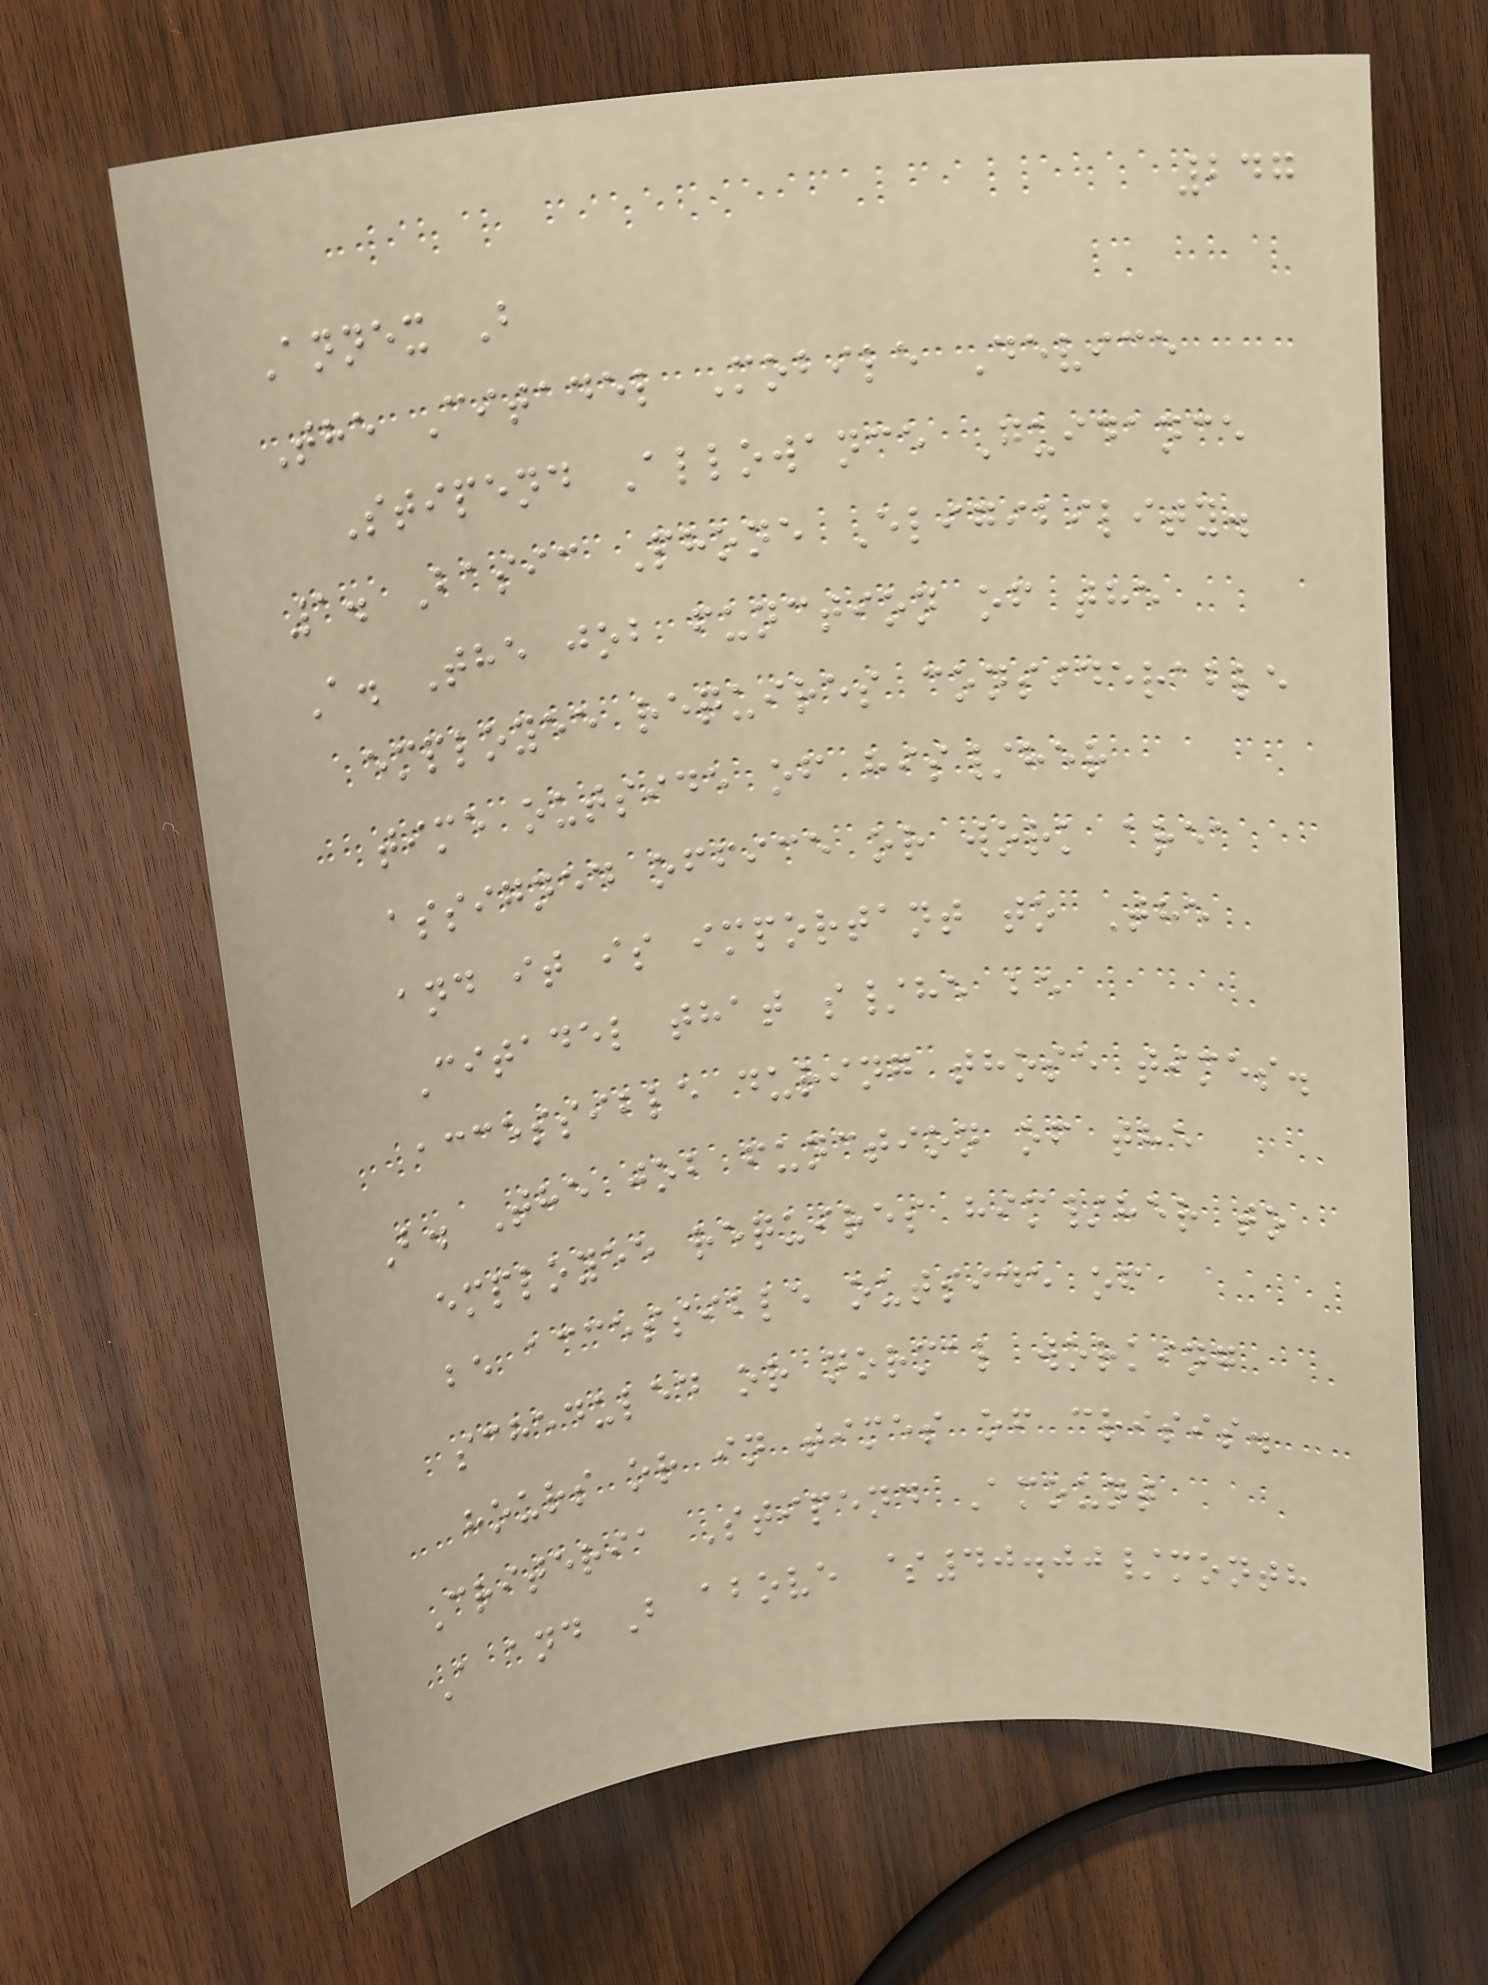247
Annex B
The Citadel Mobile Device
Stipend Allowance Guidance
1. Basic Phone Eligibility.
A. The job function of the
employee requires considerable
time outside of his/her
assigned office or work area
and it is important to The
Citadel that s/he be
accessible during those times.
B. The job function of the
employee requires him/her to
be accessible outside of
scheduled or normal working
hours or in times of crisis.
Criteria Stipend Amount
A and B above $40.00/month
